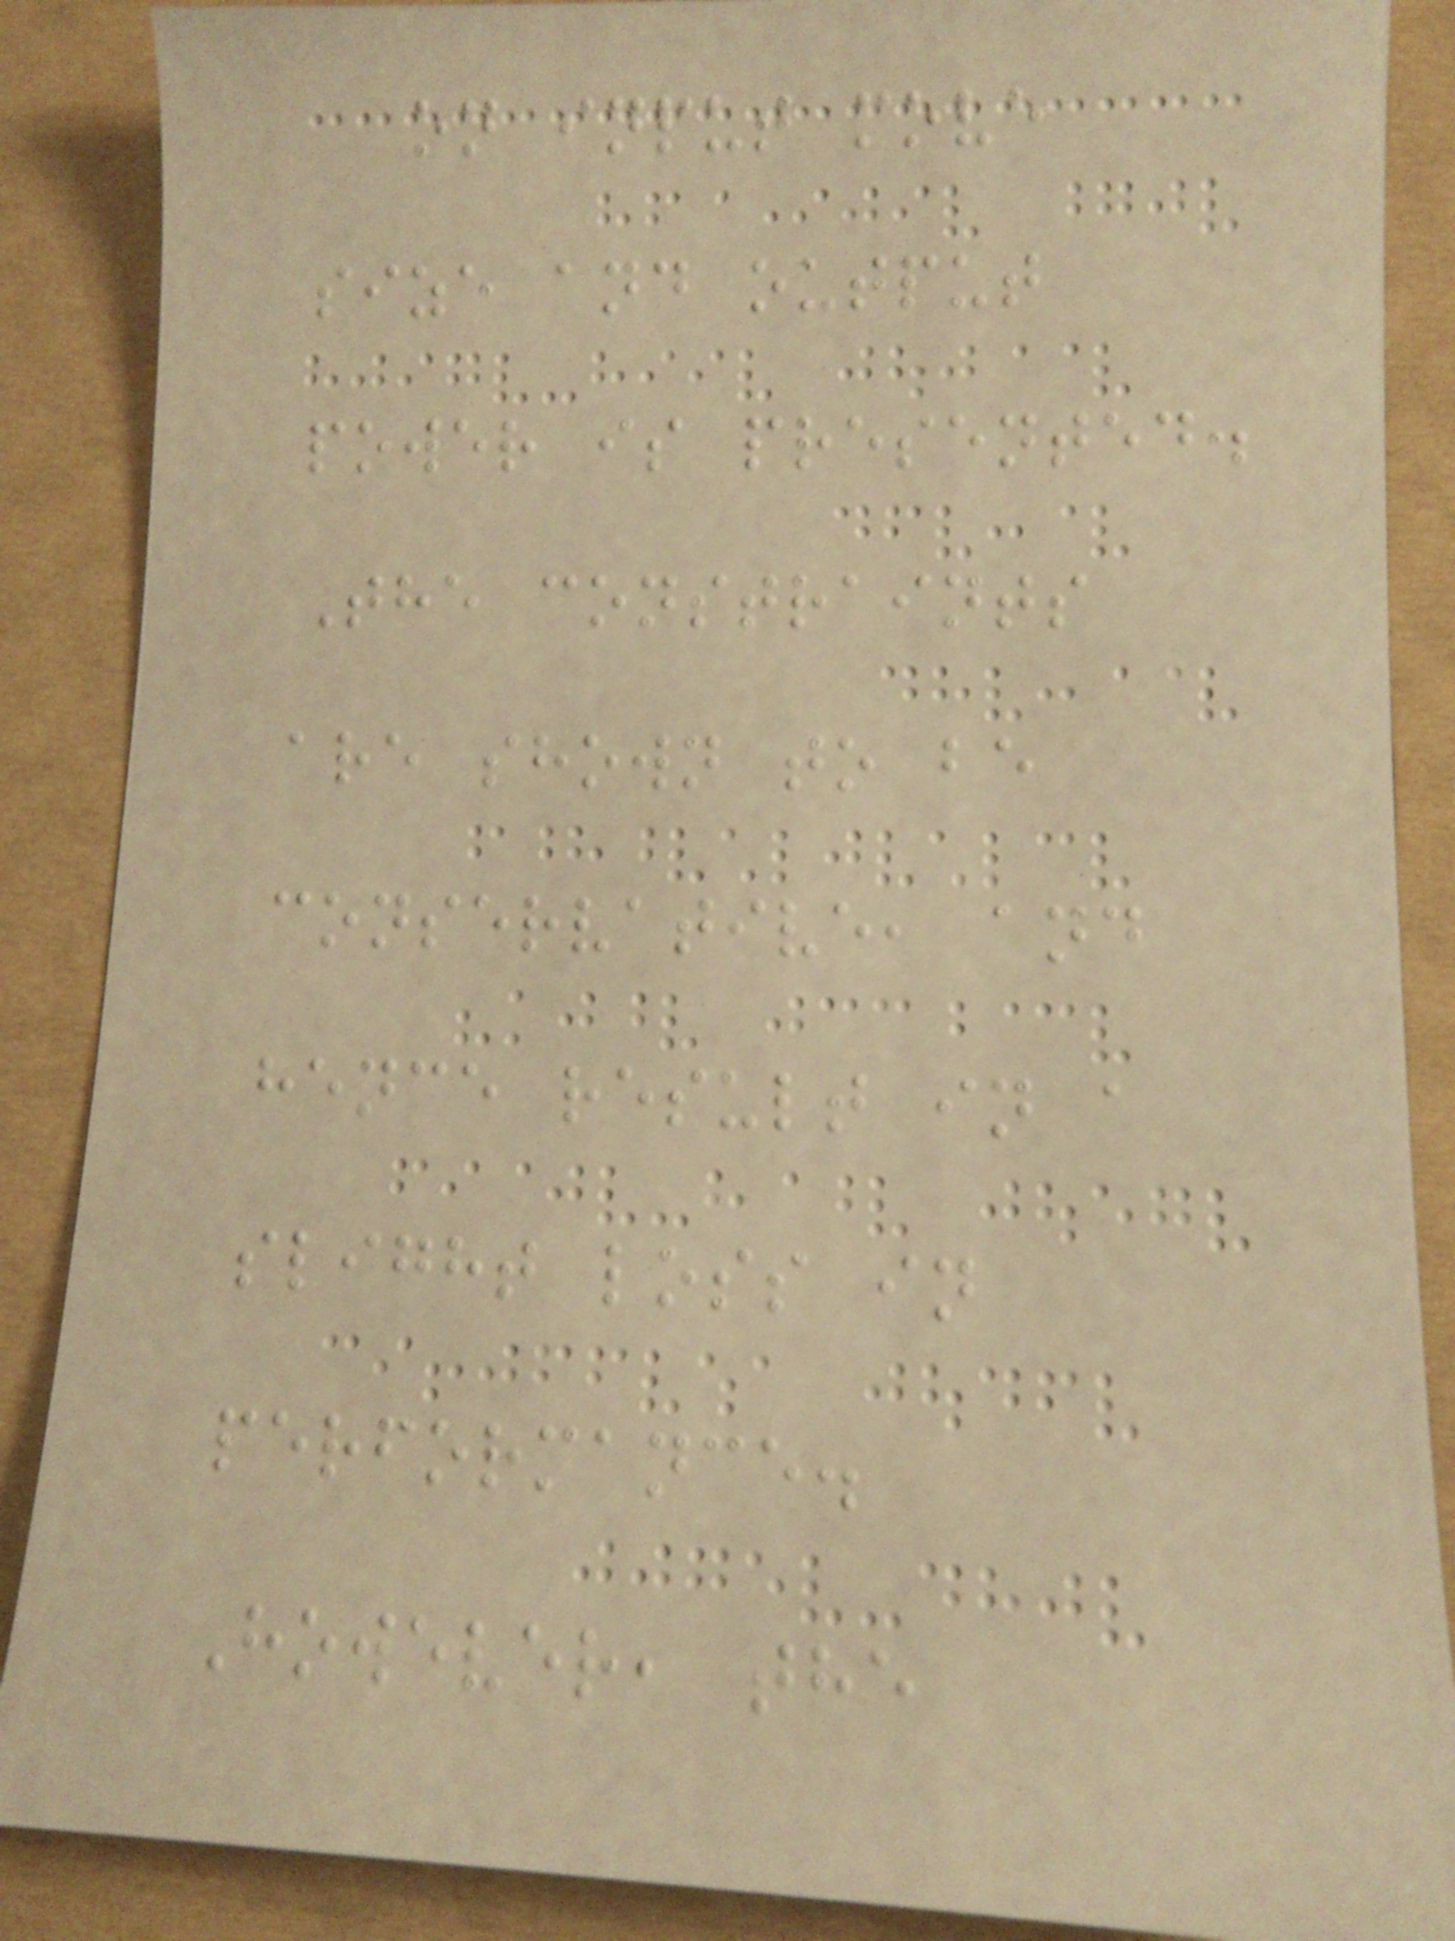on input move
size and output
power is presented.
The constraints
are shown to be
conservative, and
hence result in a
slight loss in
performance.
However, the
